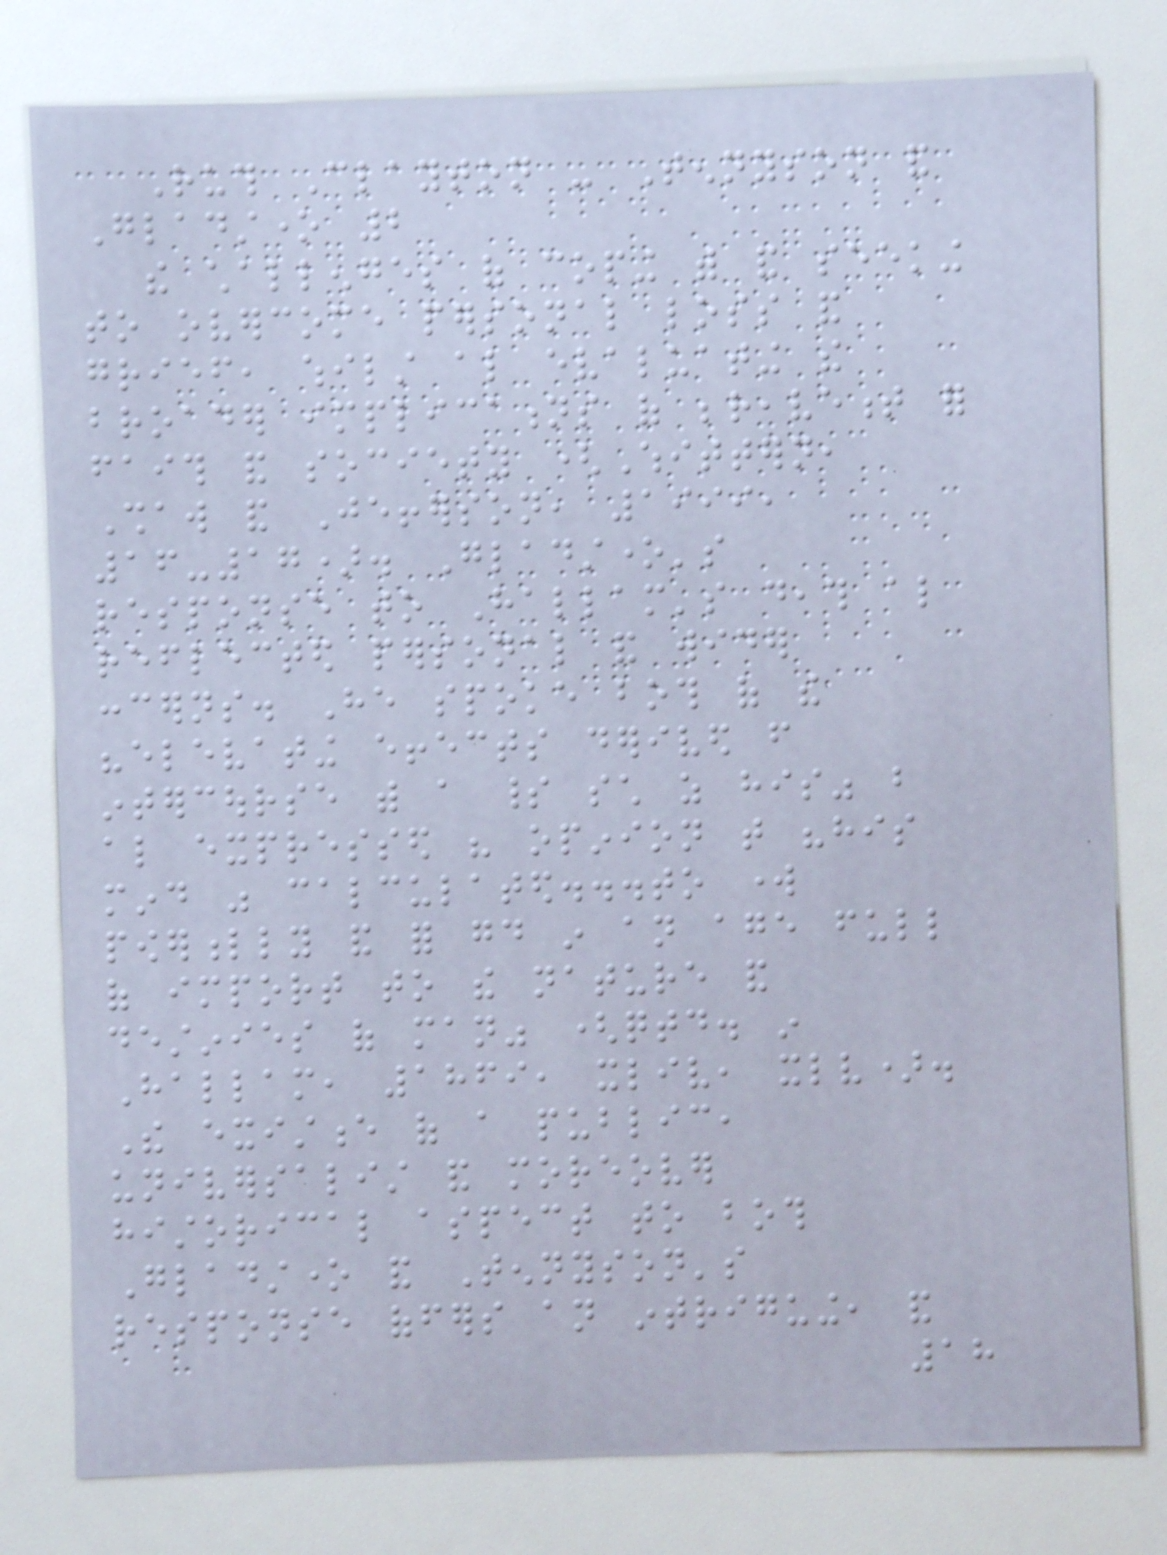Ruth Clayton - Tennyson and
Gladstone 2
the challenges of coping with and seeking
to overcome personal loss and
grief, whilst also evaluating the
broader implications of bereavement for
faith and society (Whittern,
Shaw and Jefferson, 1999,
16-17). Gladstone's
response to Hallam's death also
reflected personal and wider
concerns. He spoke both of the
"elevating effects derived from
intercourse with a spirit such as his" but
also expressed his opinion that "his
mind was calculated...to work
powerfully and for good in an age full
of import to the nature and
destinies of man" (qtd. in
Hallam, 1869, xliv, xlv).
The existence of a public,
universalist and moreover
historical aspect to both
Gladstone and Tennyson's
response offers an intriguing, and
18
